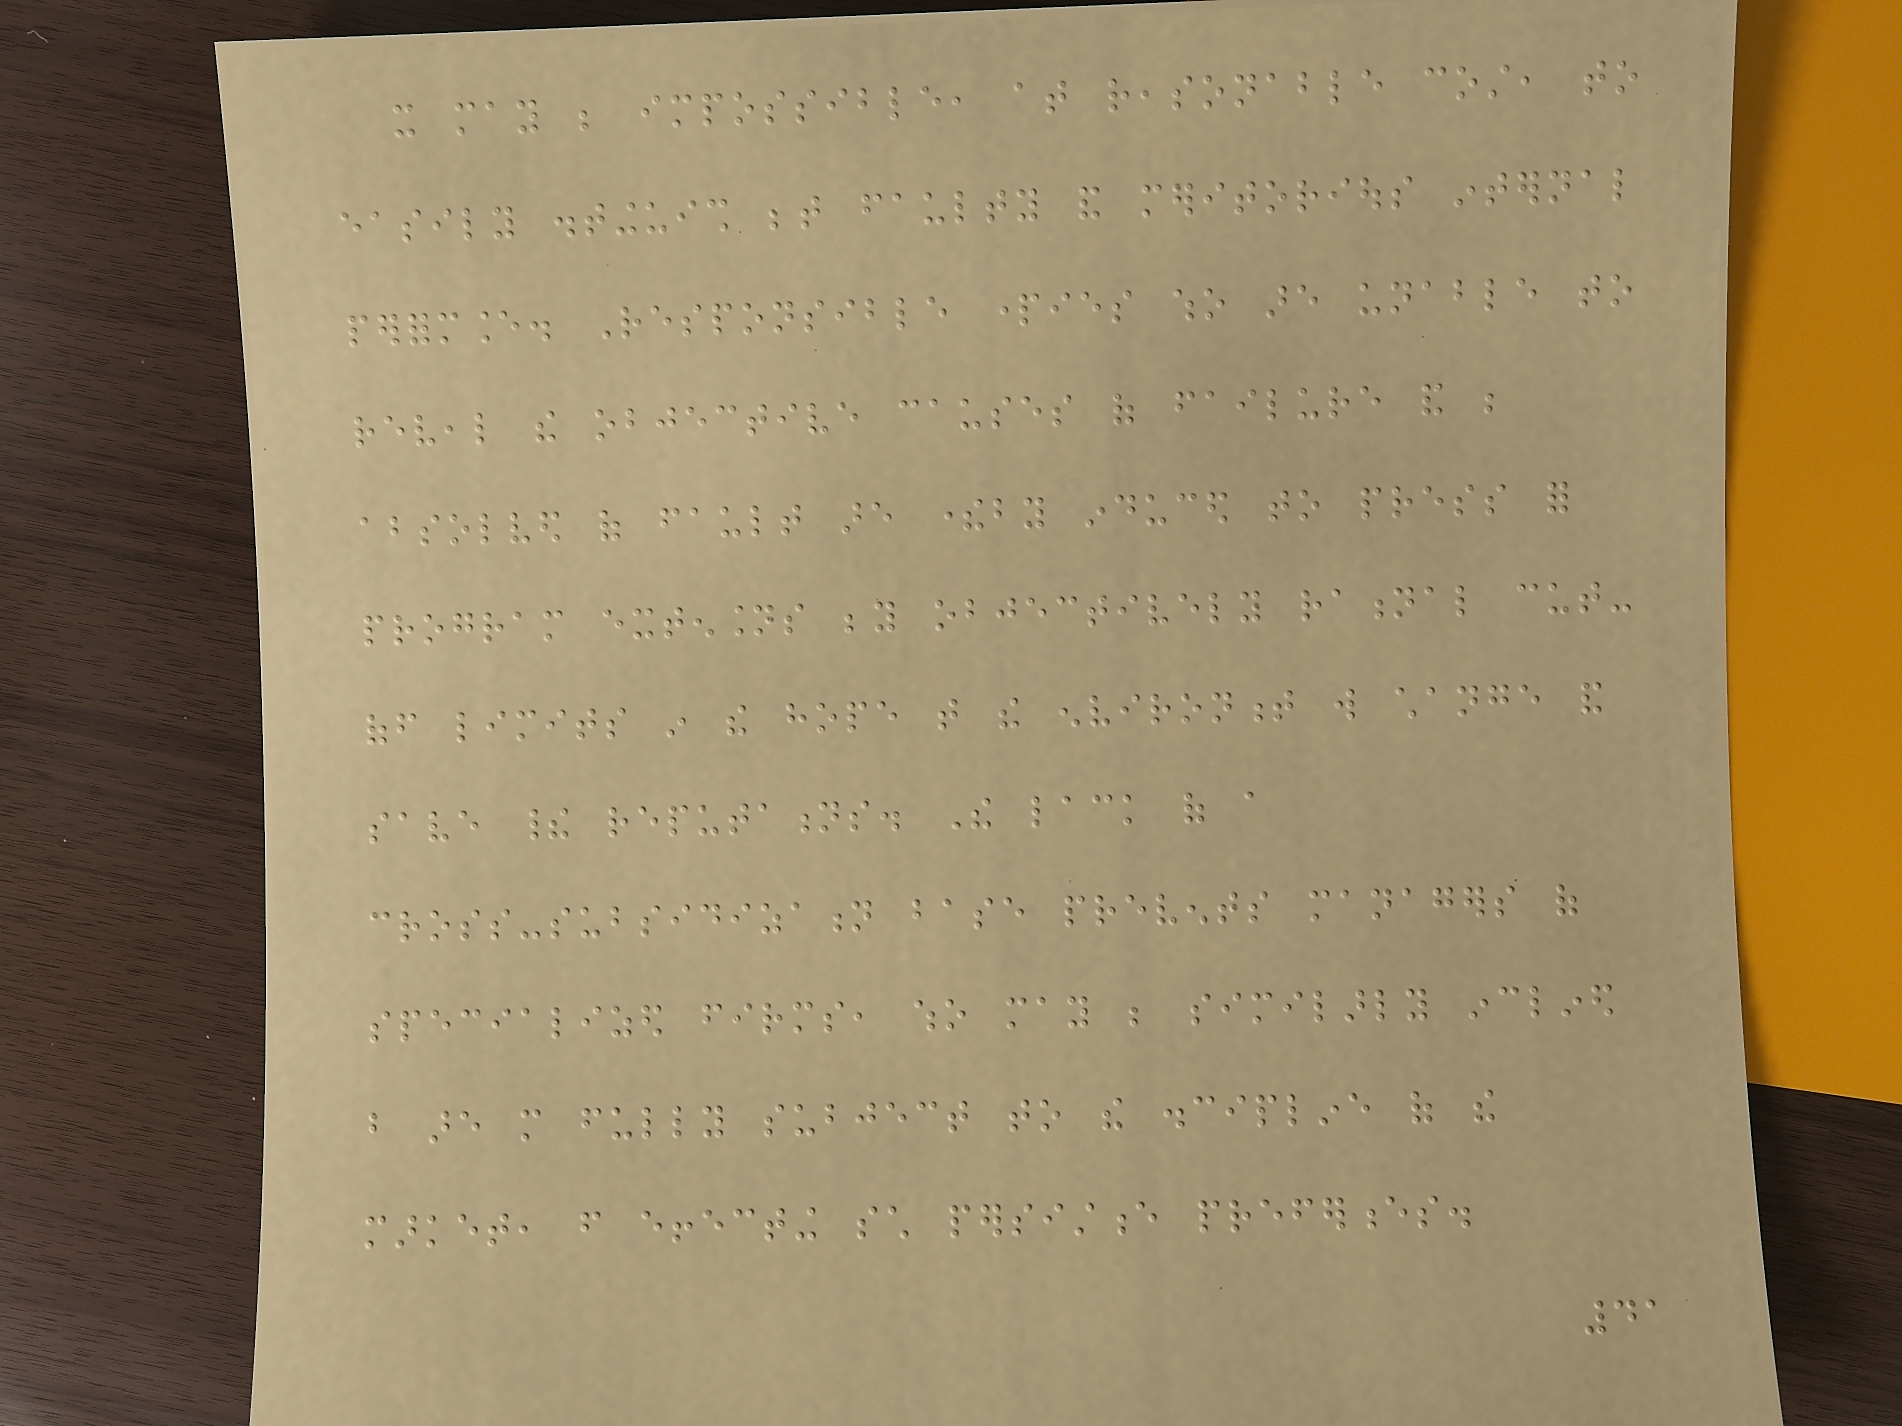it may be impossible, at reasonable cost, to
easily distinguish between faulty and meritorious internal
performance. Responsible parties who are unable to
reveal the objective causes of failure and be
absolved of fault are thereby induced to press for
program extensions beyond objectively rational cut-
off limits in the hope that the environment will change and
save their reputations. The lack of a
cross-subsidization base prevents managers of
specialized firms, who may be similarly inclined
but are more fully subject to the discipline of the
market, from effecting such persistence preferences.
41
